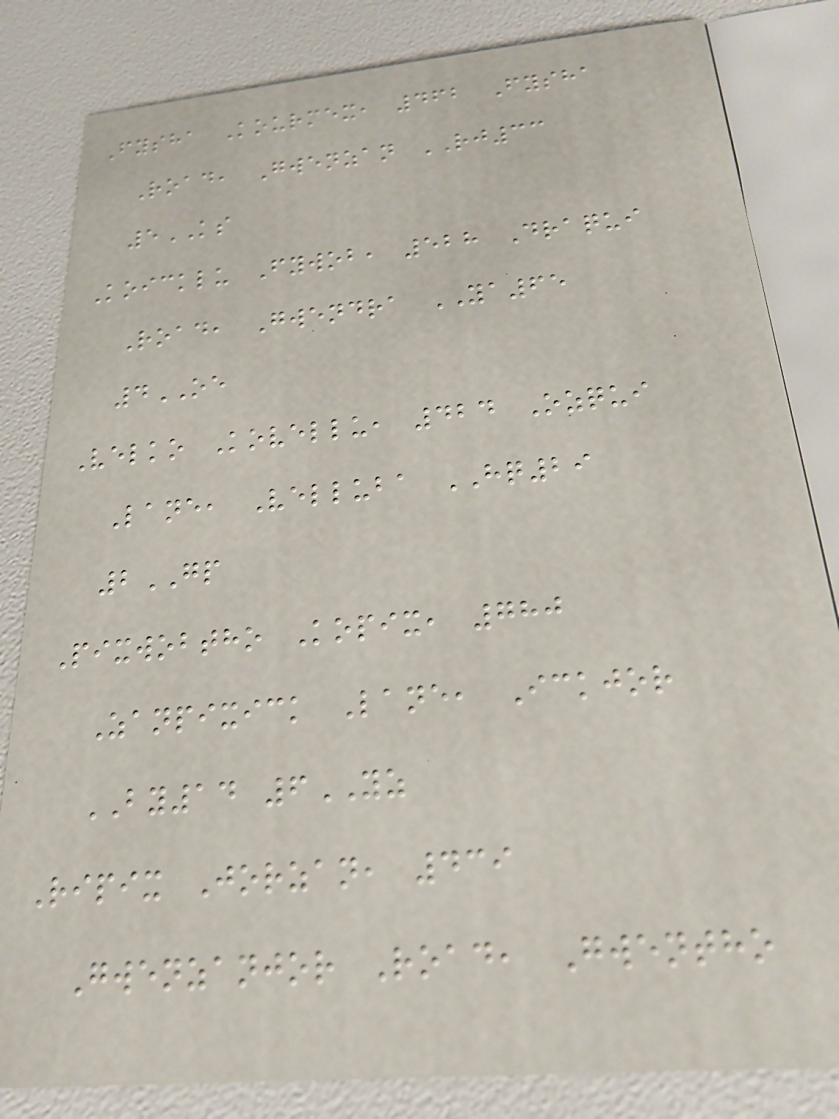Fysha Kourmex, 462 Fysha
Road, Gwenzan RJ33
5KS
Koicklu Fywob, 528 Draqui
Road, Gwendra YA65
4OE
Velko Kovellu, 424 Ozqui
Lane, Velluba HQ29
2GP
Pixwobtho Kopix, 780
Zanpixick Lane, Ickjor
BY14 6YZ
Ripix Jorzan, 439
Gwenzanjor Road, Gwentho
